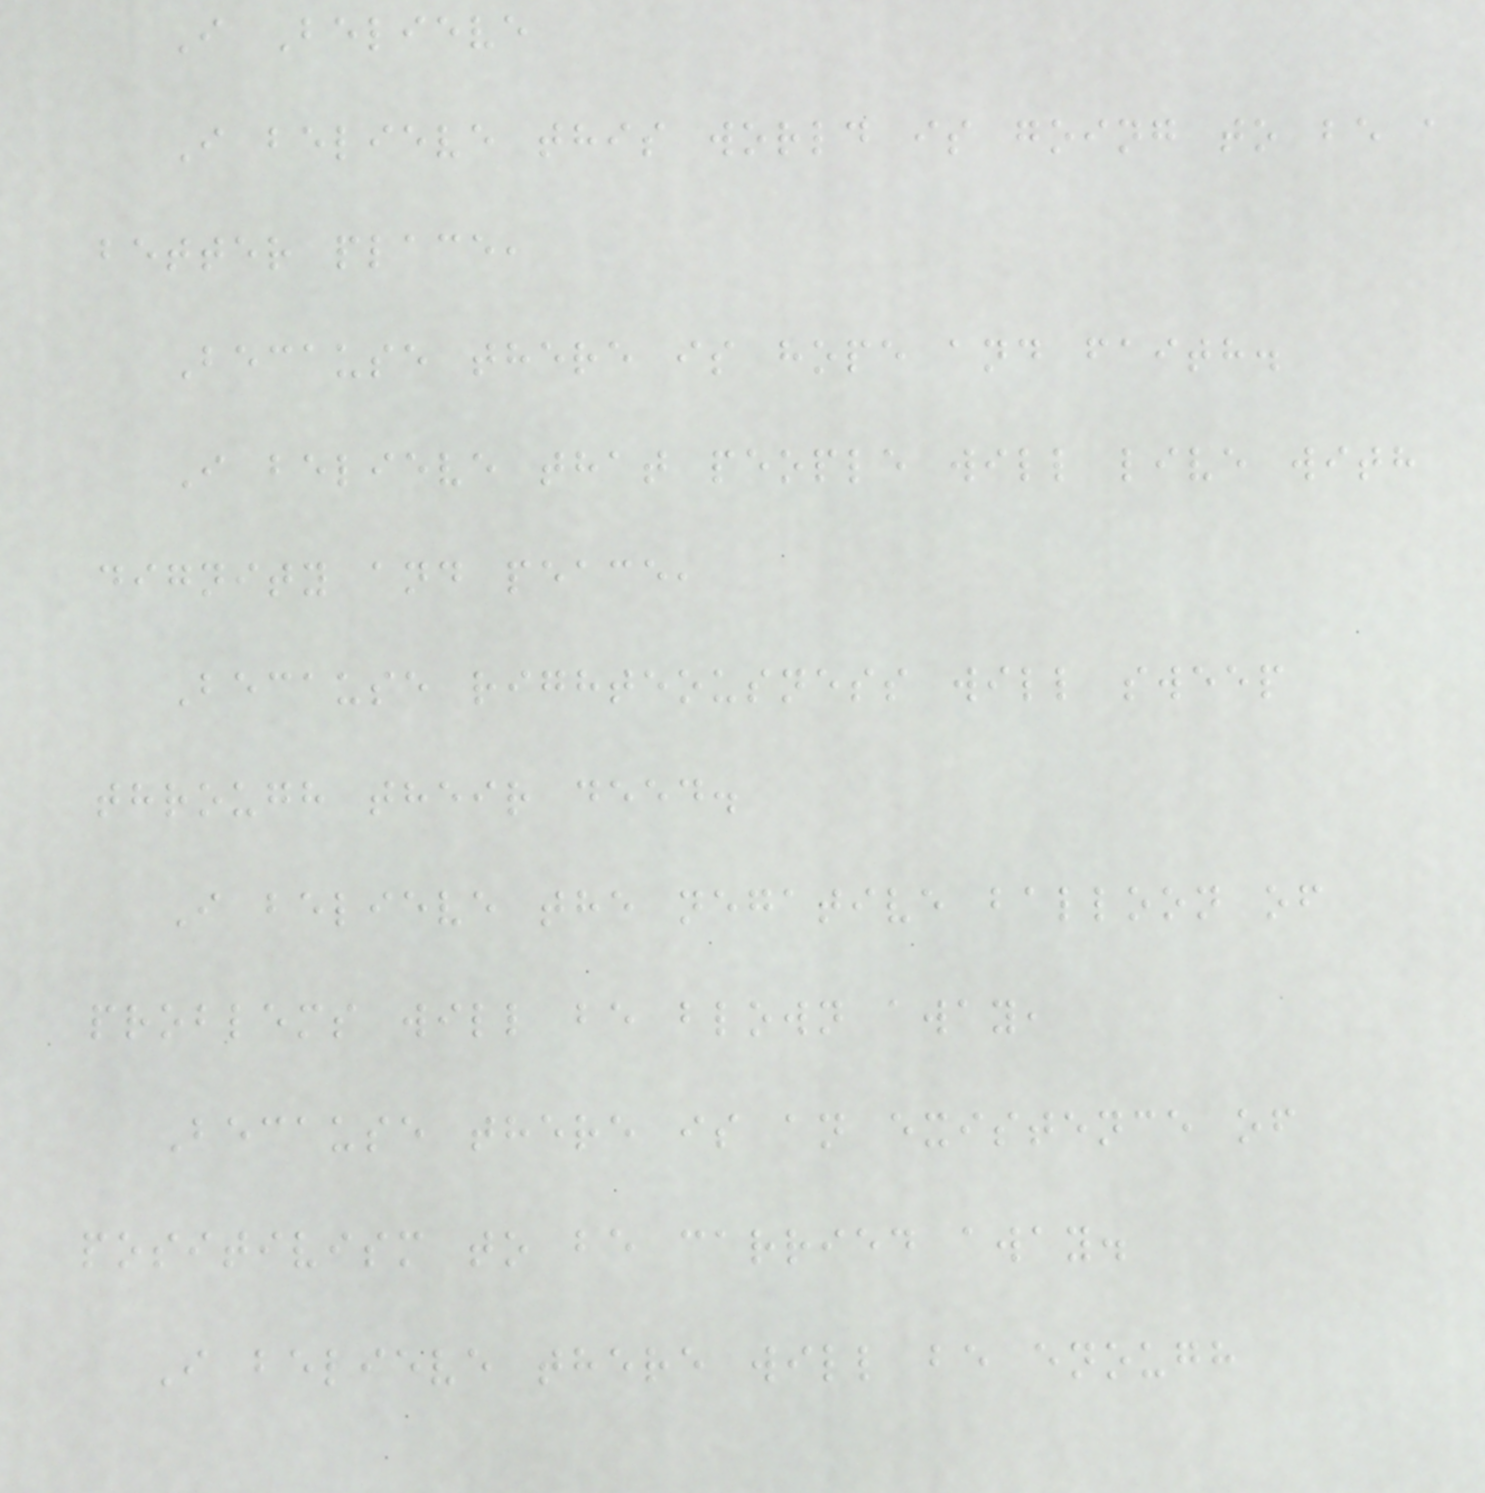I Believe
I believe this world is going to be a
better place,
Because there is hope and faith.
I believe that people will live with
dignity and peace,
Because righteousness will sweep
through their deed.
I believe the negative balloon of
problems will be blown away,
Because there is an existence of
positivism to be carried away.
I believe there will be enough
